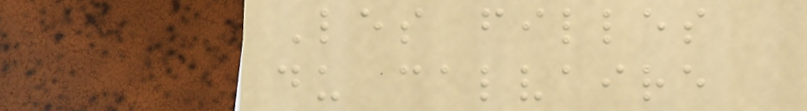Les filles
du calvaire
